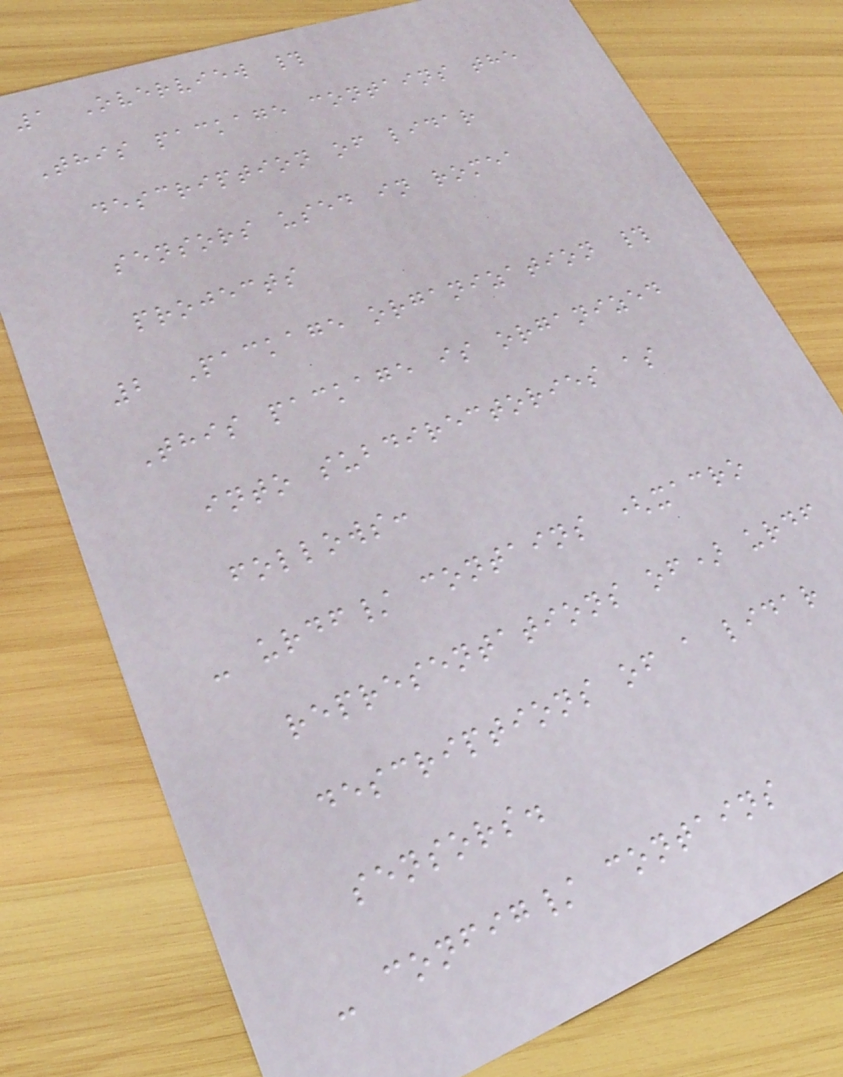1 Overview #
This package contains the
description of lidar
sensors used in romea
projects
2 Package organization #
This package is organized
into subdirectories as
follows:
- urdf/ contains (xacro
representations of) urdf
descriptions of a lidar
sensors.
- config/ contains
